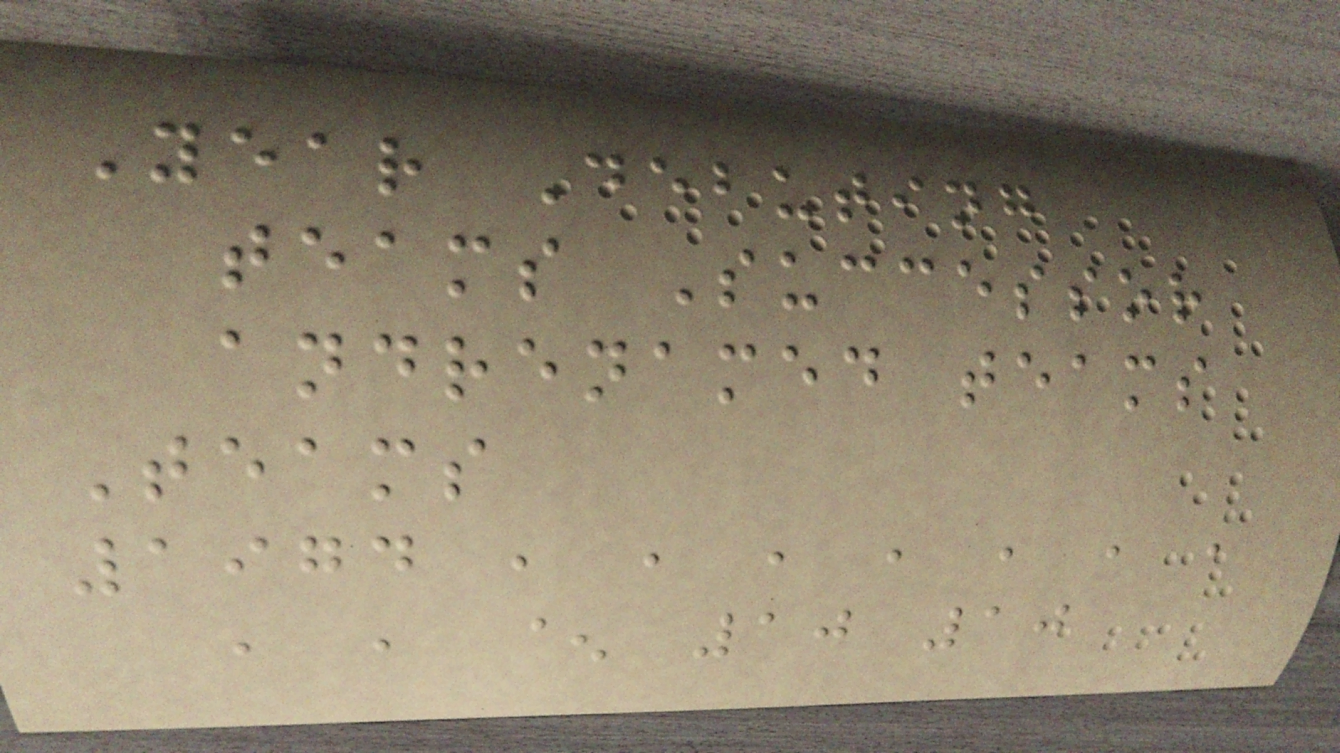Year Debuting
teams Successor
andrenamed teams
Teams
1974 , , , , , , ,
, , ^ 10 10
